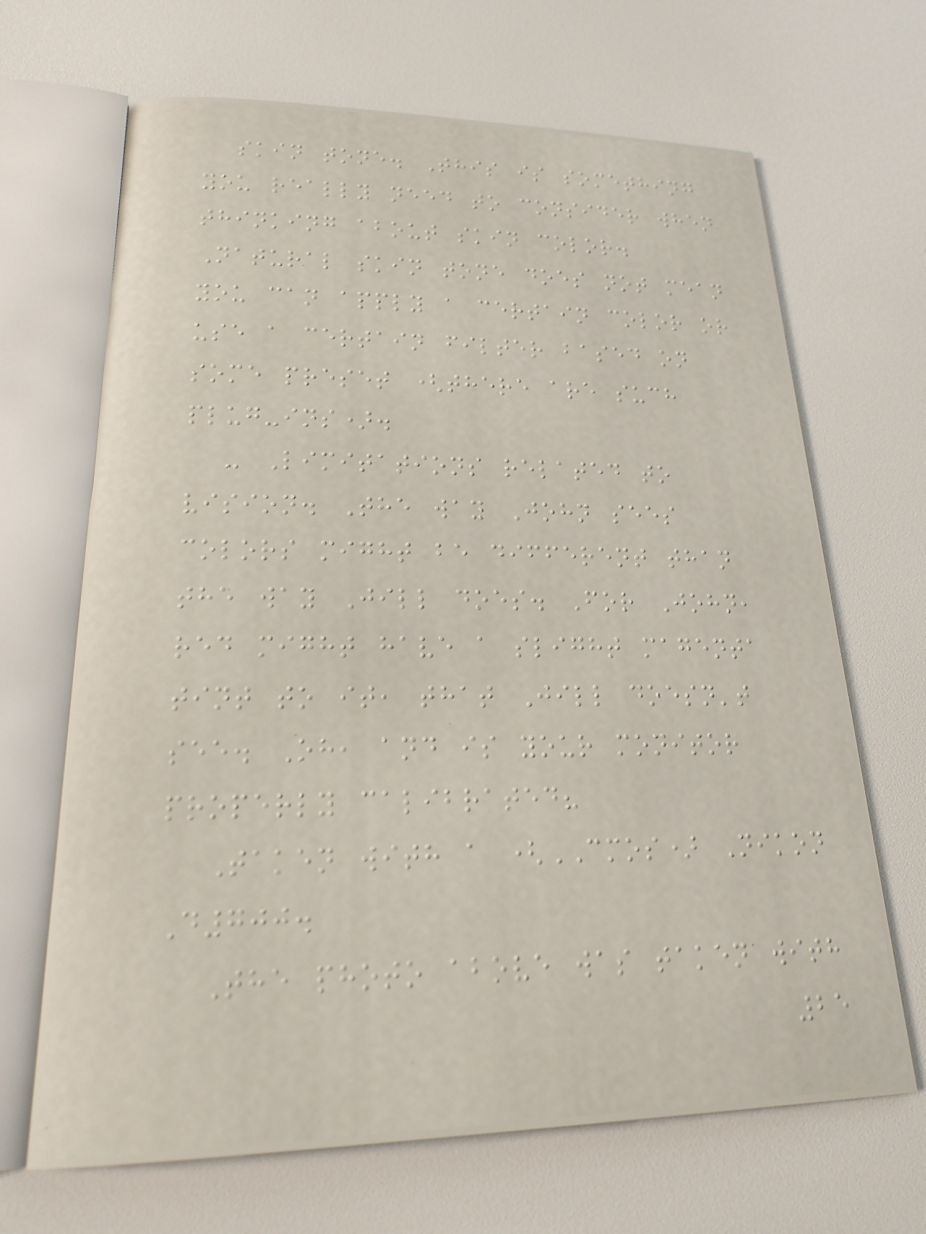skin tone. This is something
you really need to consider when
thinking about skin color.
Natural skin tone does not mean
you can apply a certain color or
use a certain filter based on
some preset (there are such
plug-ins).
- Limitations related to
vision. The way John sees
colors might be different than
the way Jill does. For John,
red might have a slight magenta
tint to it, that Jill doesn't
see. Oh, and is your monitor
properly calibrated?
Taken with a (CMOS) Nikon
D700.
The photo above was taken with
25
